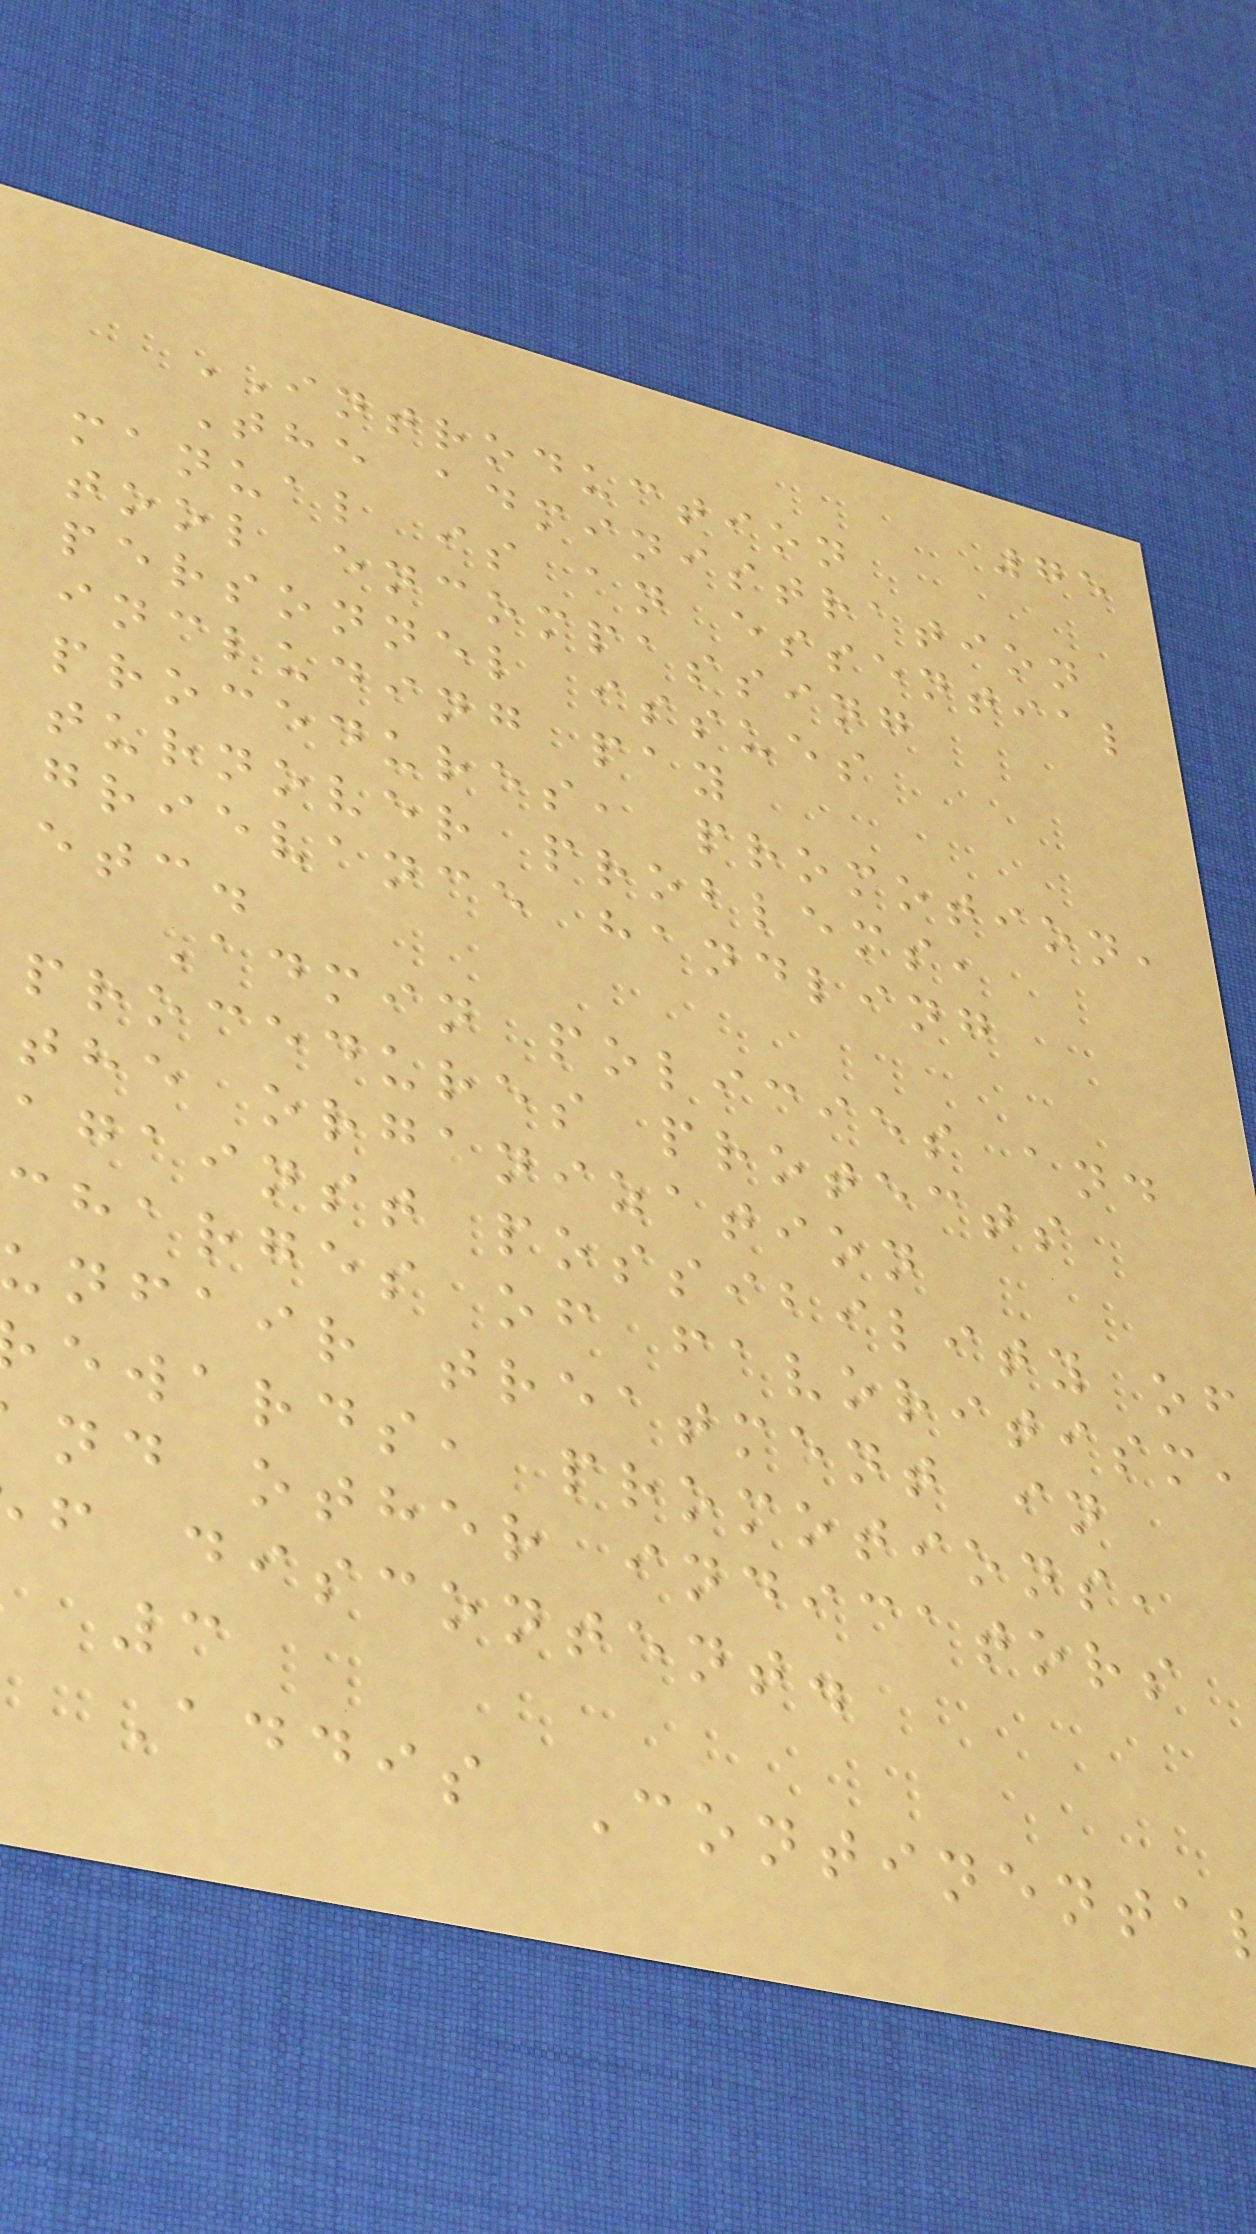75
INTRODUCTION
The administration
manual is an essential
tool encompassing
personnel issues
including pay
procedures, promotion,
turnover problems,
grievance handling
etc.
Admin policies and
procedures protects
the organization
against possibility of
charges of favoritism,
unfair treatment in
ewards, promotions,
nd other indicators
f discontent.
3
Addis Continenta
